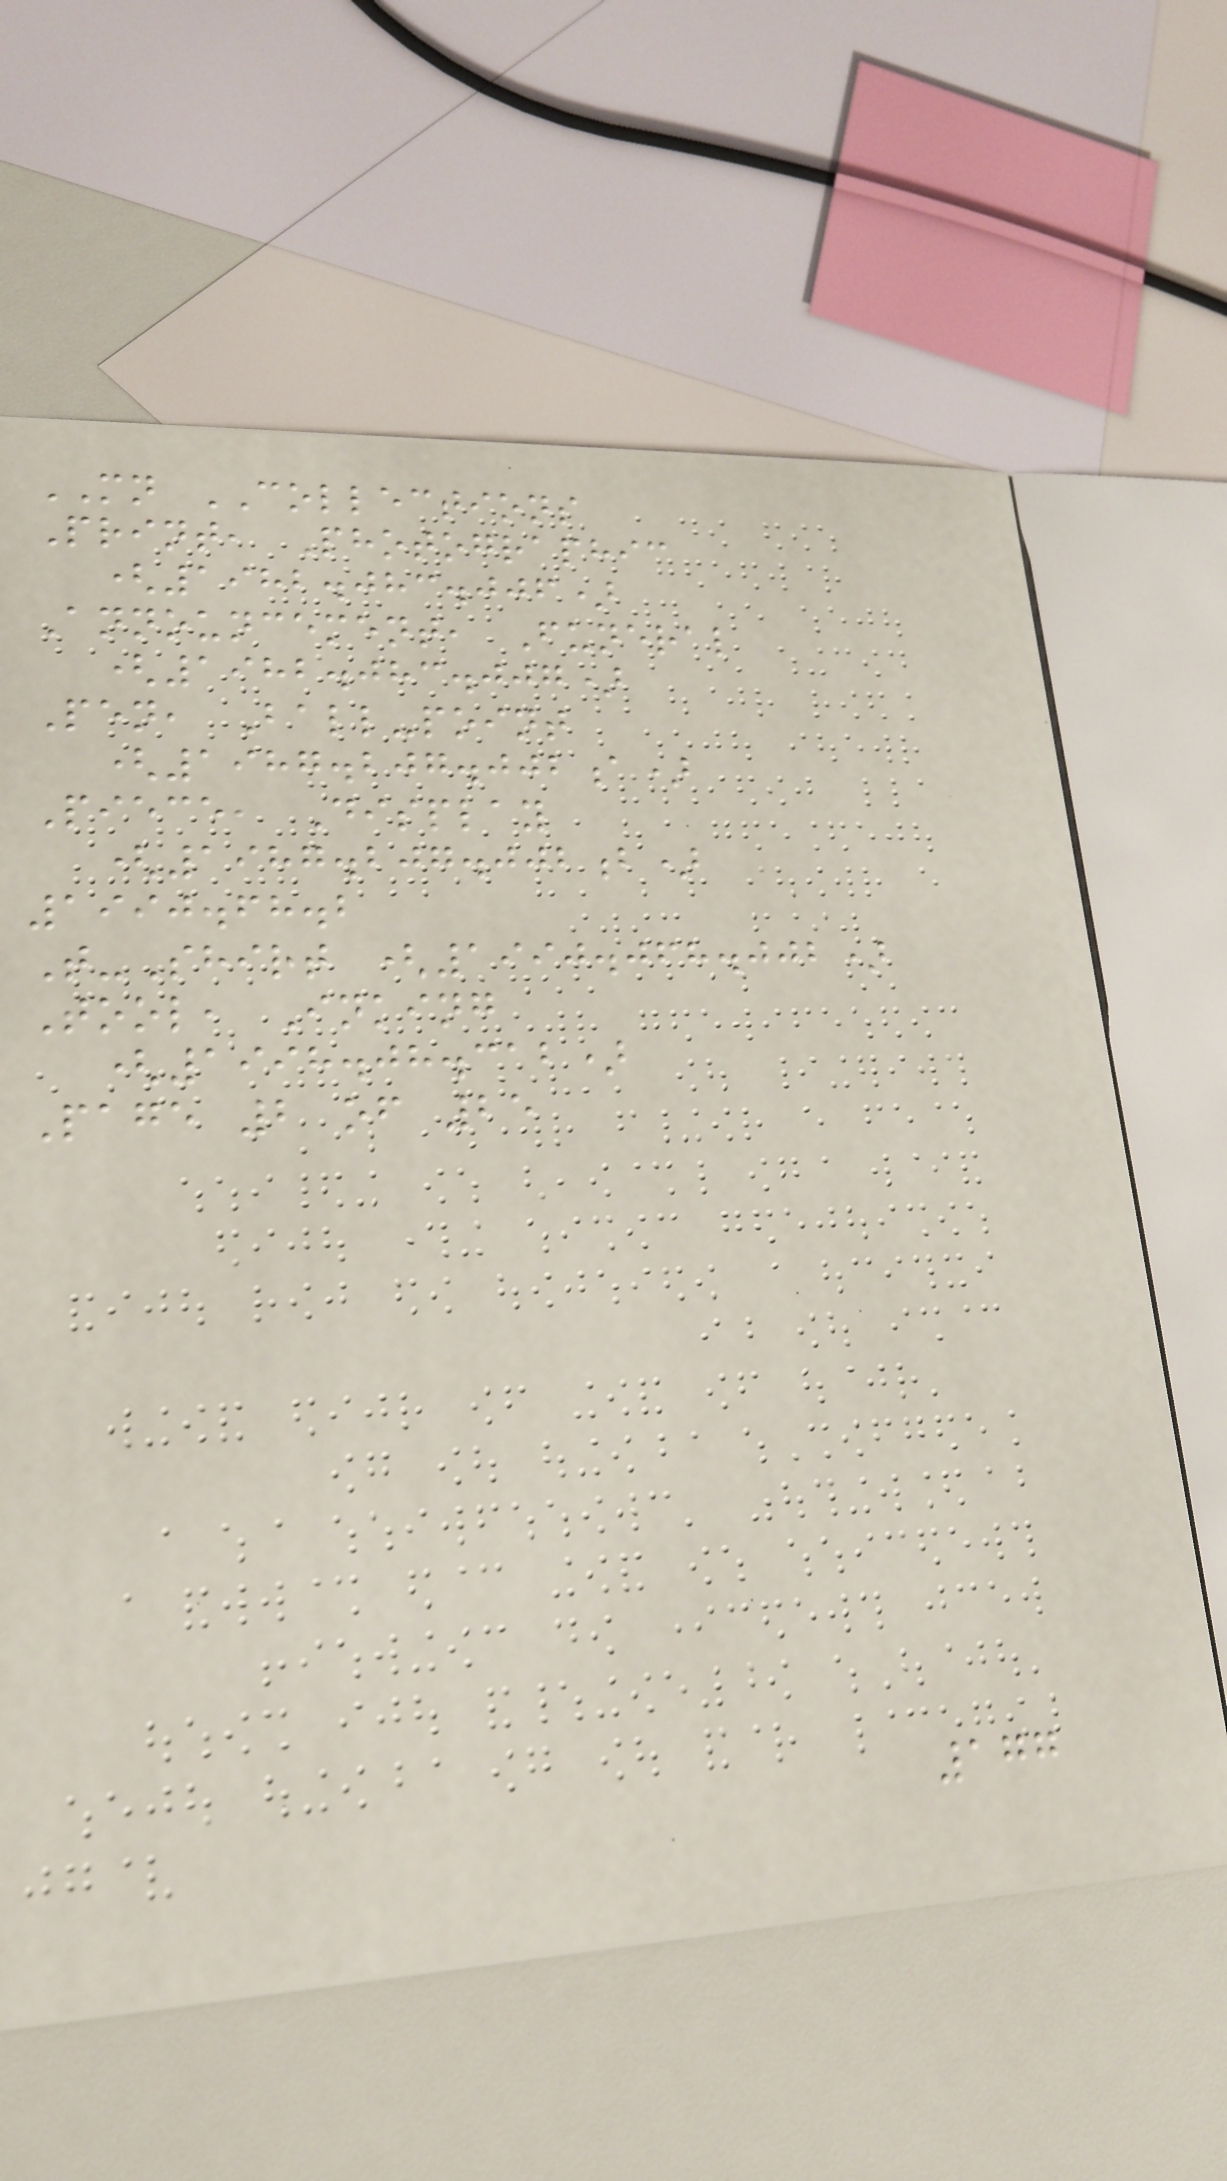MN COLLECTIONS
Print, Photographic
(1982.083.006)
Announcement, Funeral
(1982.083.007)
Pen, Ball-point
(1987.207.002a)
Piece, Display
(1987.207.002b)
1990.68.2
T-Shirt (1990.068.002)
Tool, Inking
(1998.08.312)
Page 2 of 25
177
